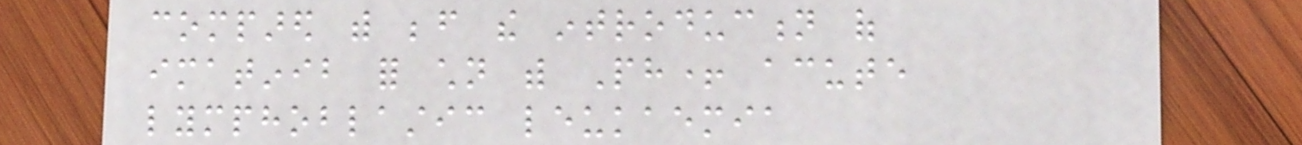compared with before the introduction of
imatinib for children with Ph+ acute
lymphoblastic leukaemia
